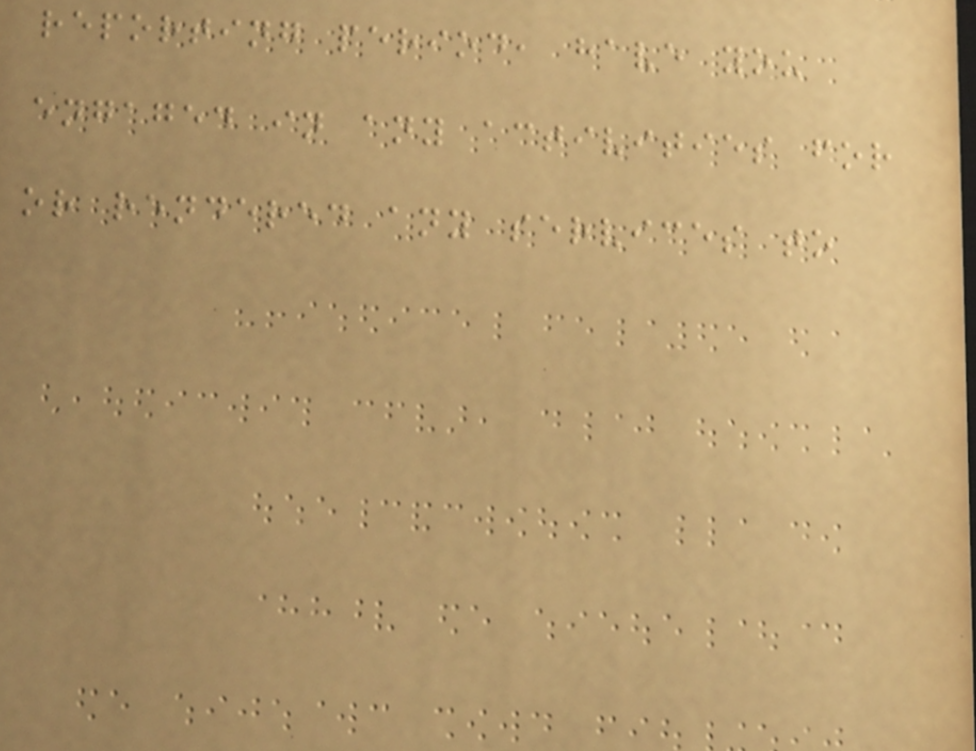reporting period, have you
engaged in any activities for
or rendered any services to
